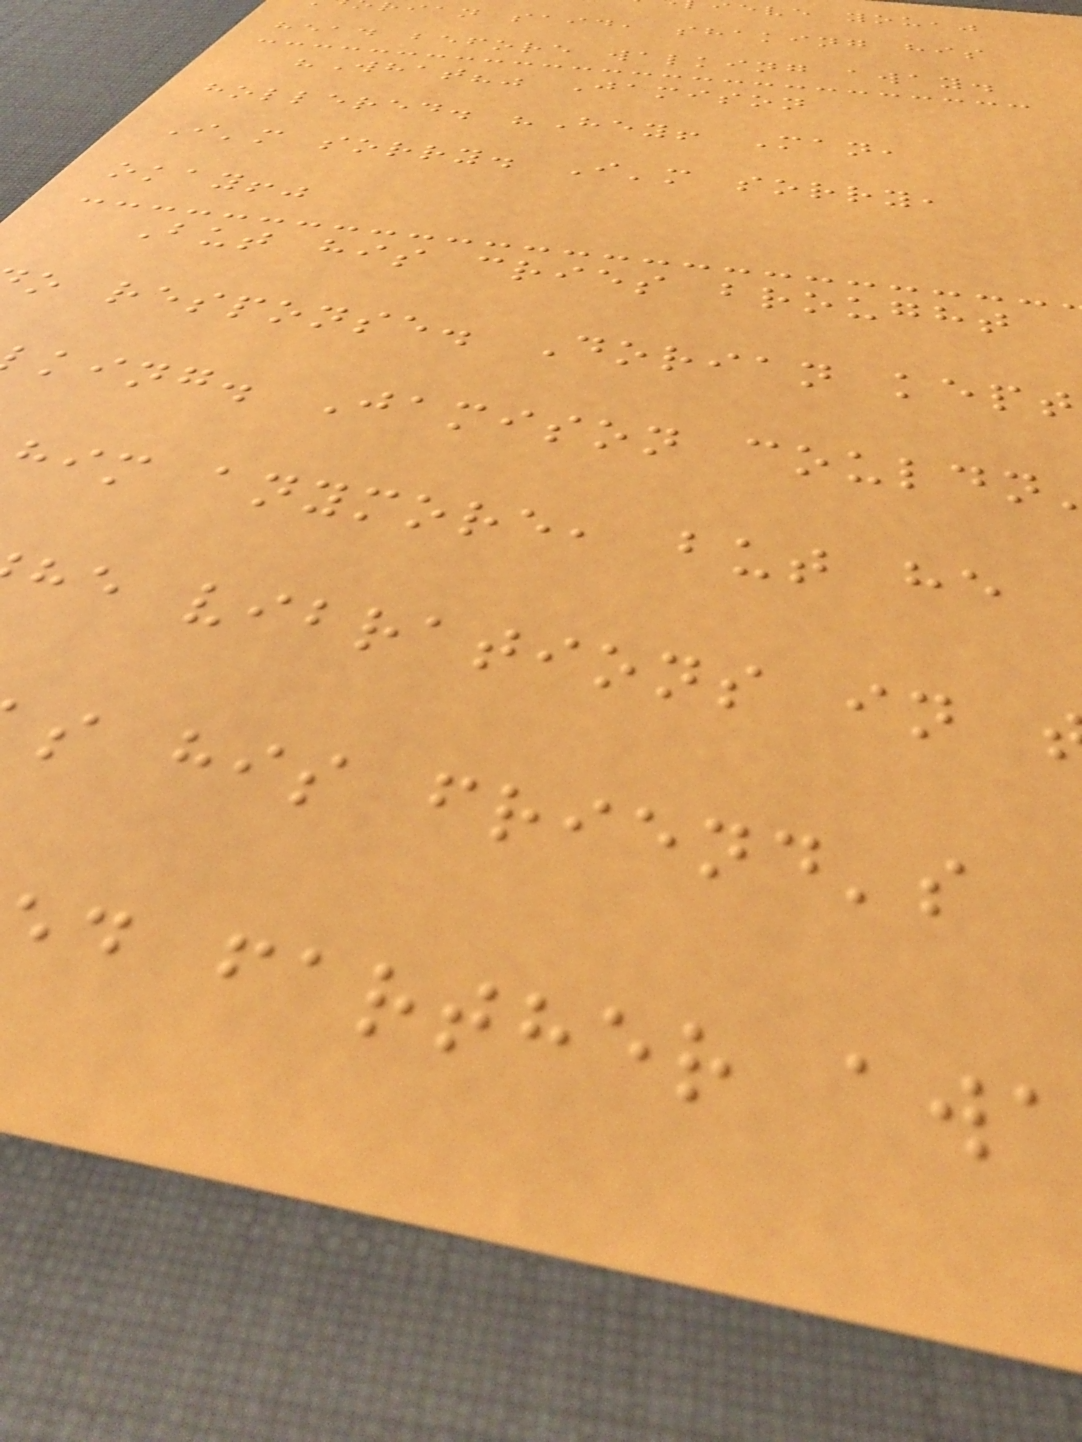eve you,"
ian said, shaking his
head before walking away.
"What?" Jamison
hollered. "Hey! Man,
I'm sorry. I'm sorry,
okay!"
But his cries brought
o response. Dorian kept
king. Jamison couldn
him anymore, but he
he vibrations in
s his friend's
d farther awa
